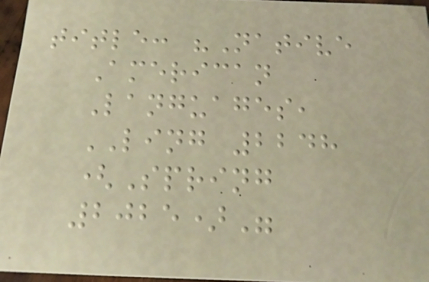title: "Native
American
Languages,
LING 2248
(Spring
2025)"
